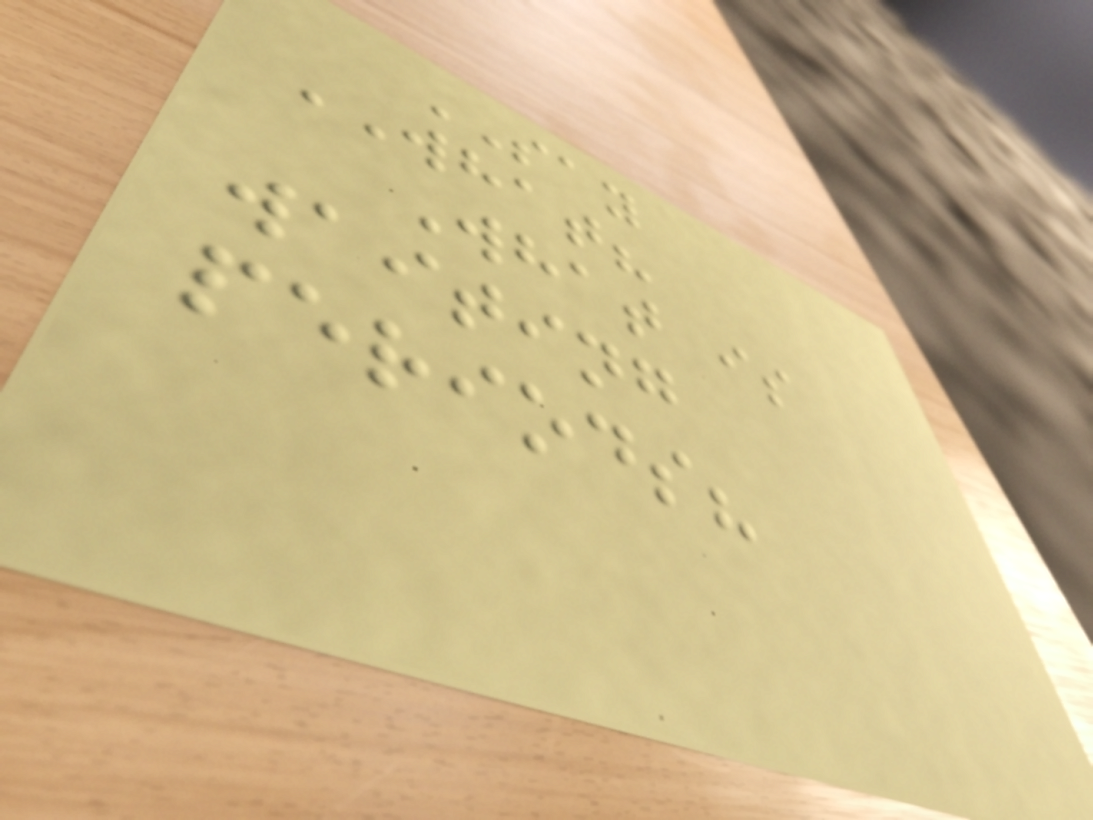SAY
WHAT?
What is
waiting
periods?
